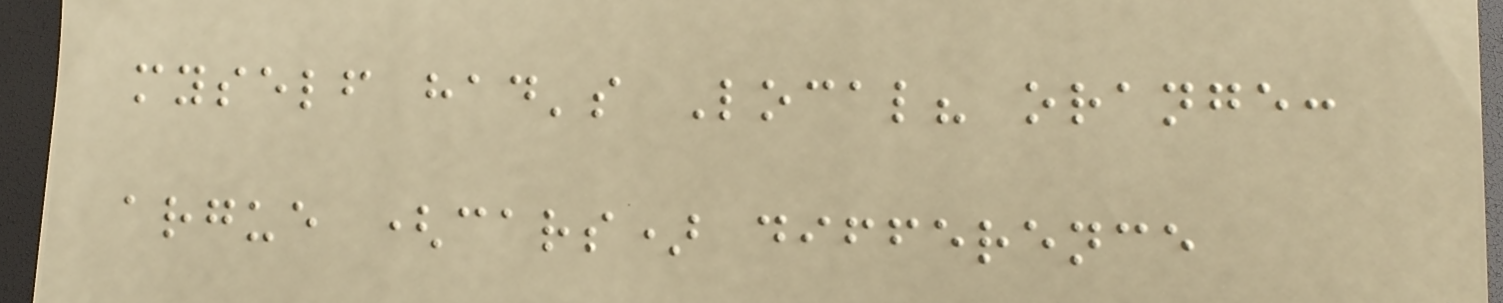myself had's Local? orange:
argue (cars) difference
